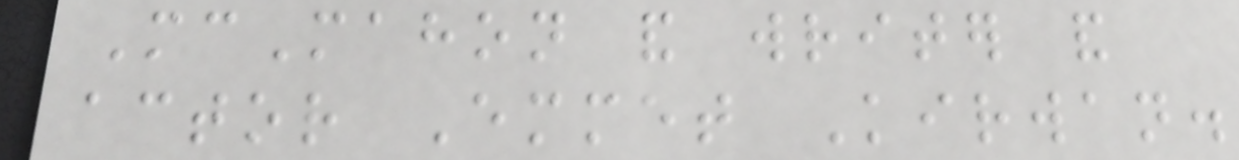McMahon and writer and
actor Emmet Kirwan.
